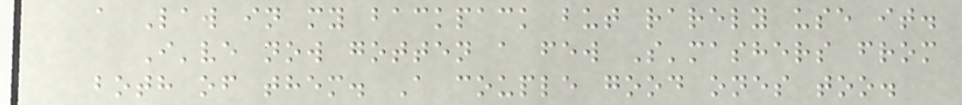a Law in my backpack but rarely use it.
I've now gotten a few S'mashers from
both of them. A couple good ones too.
